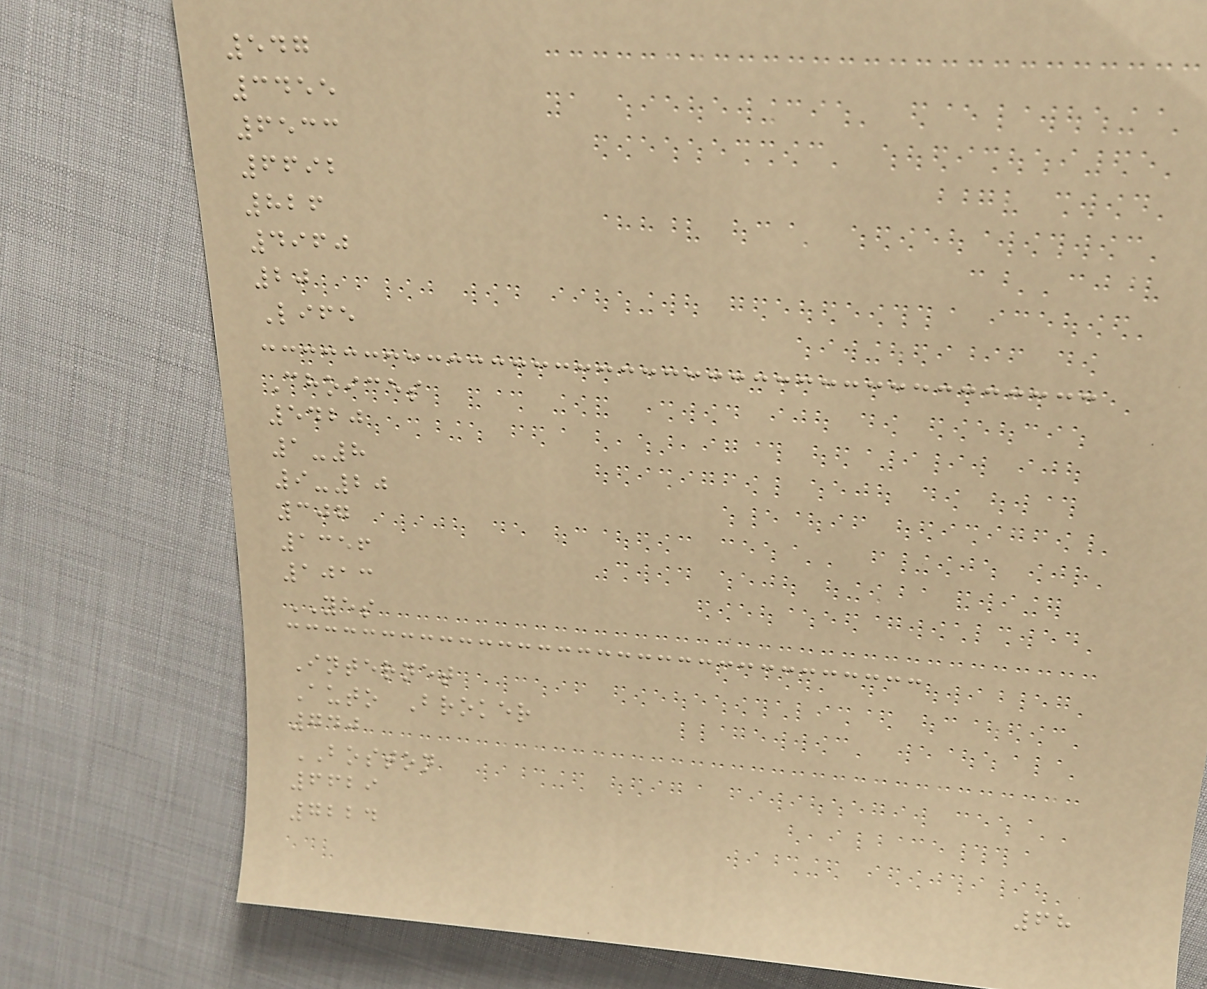547
3455
6533
6692
826
4960
20
Life
Choices
5420
1-8
9-20
307
1356
1013
YES
Internet
Auto Broker
740
BOSTON
6629
7224
68
